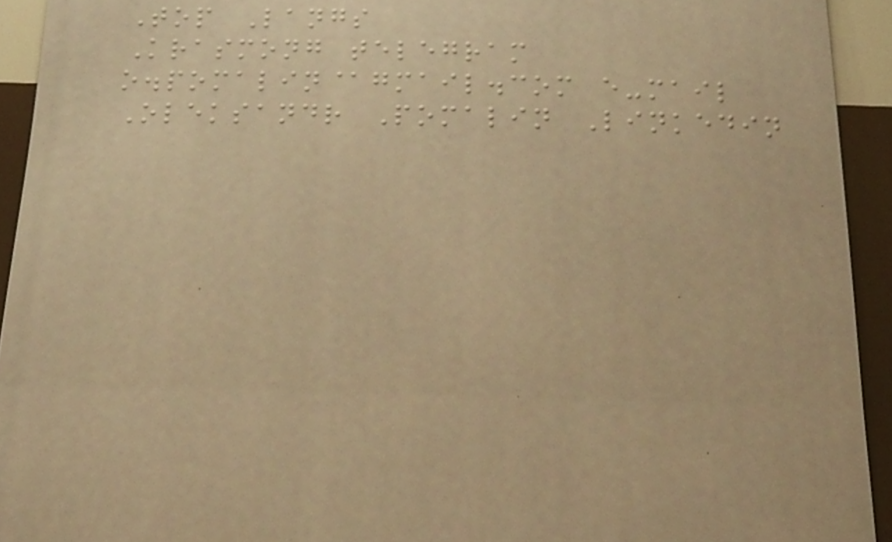Top Langs
Krasmong telegram
o.pomalin@gmail.com e-mail
Oleksandr Pomalin Linkedin
